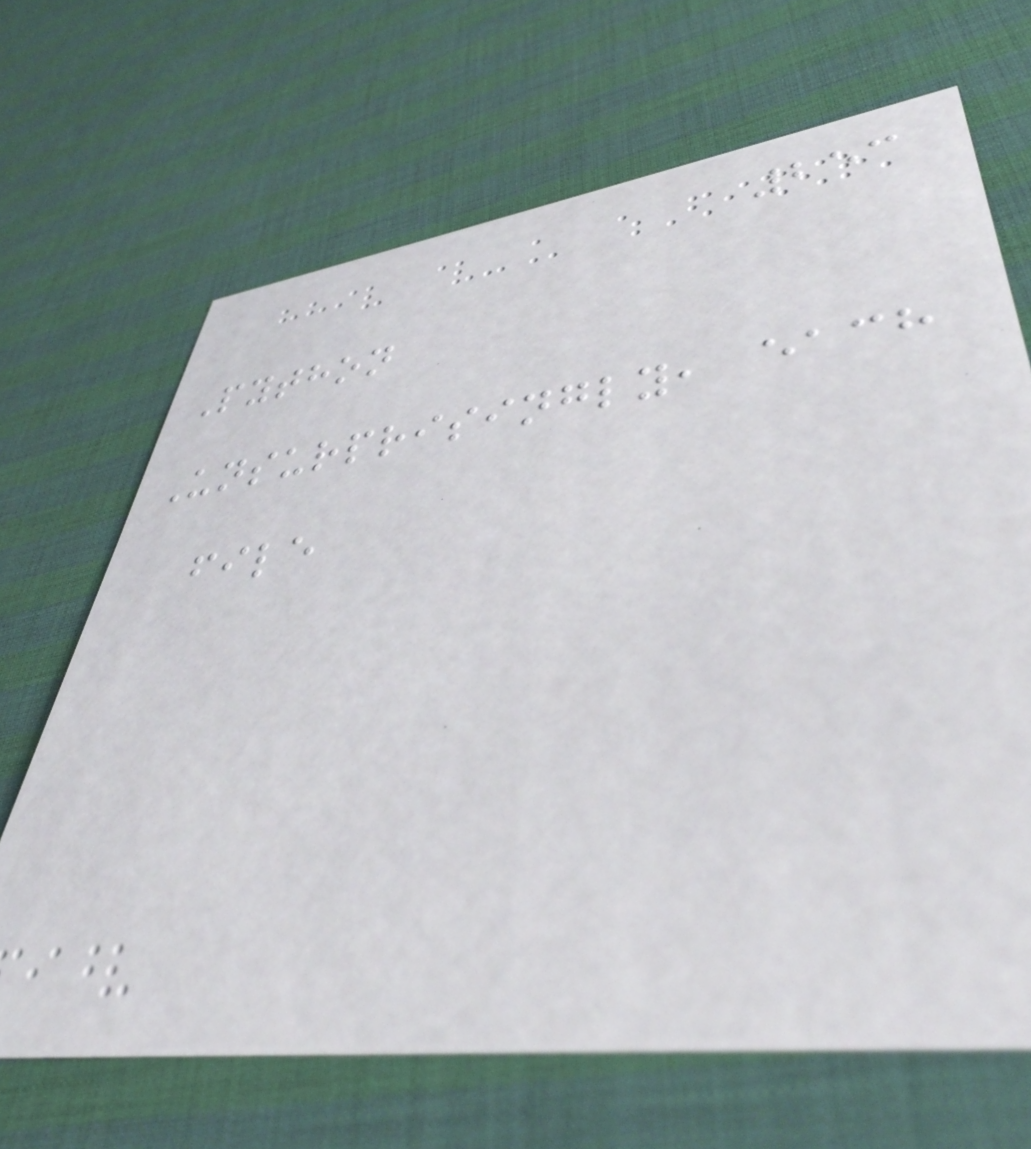253
Python
Unsurprisingly, each
file
